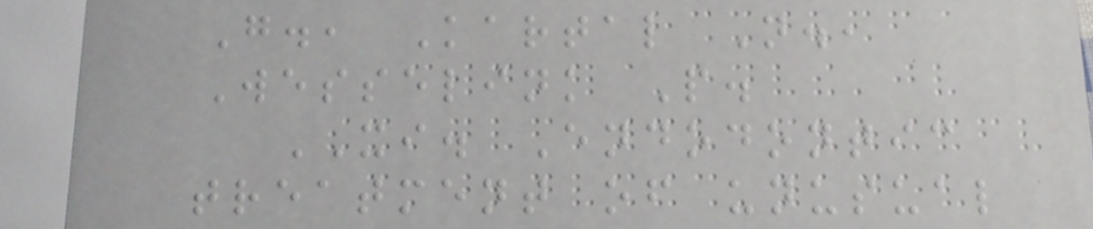G., Kartal N.,
Wesselink P.
XI. Endodontic
treatment of unusual
